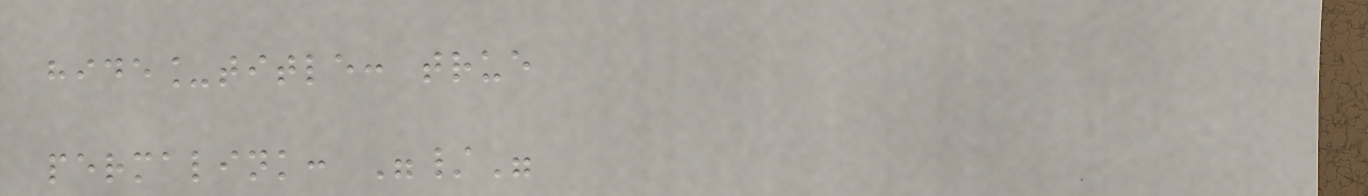hide_title: true
permalink: "/"
